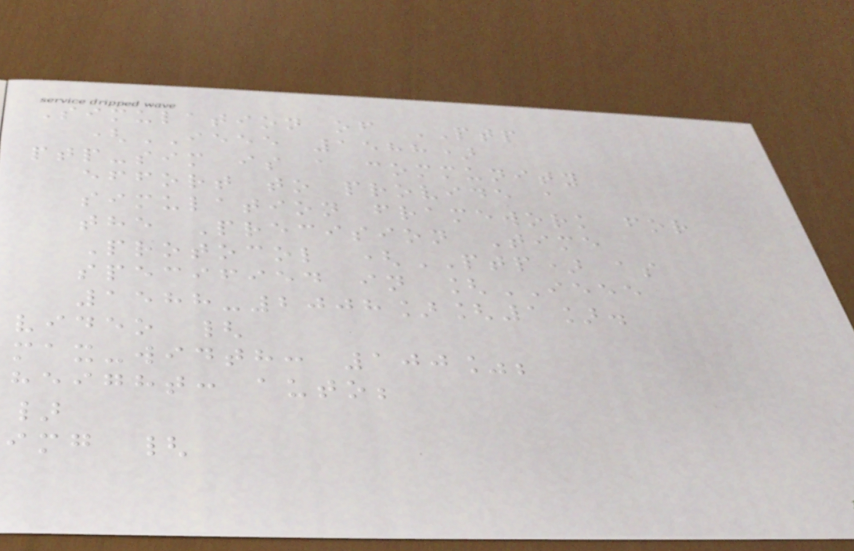Simulation of PTP
(IEEE 1588)
ptp-sim is a community
effort to provide a
simulation framework for
the Precision Time
Protocol (PTP) as
specified in [IEEE
1588-2008][1].
video {
max-width: 100%;
height: auto;
}
img {
